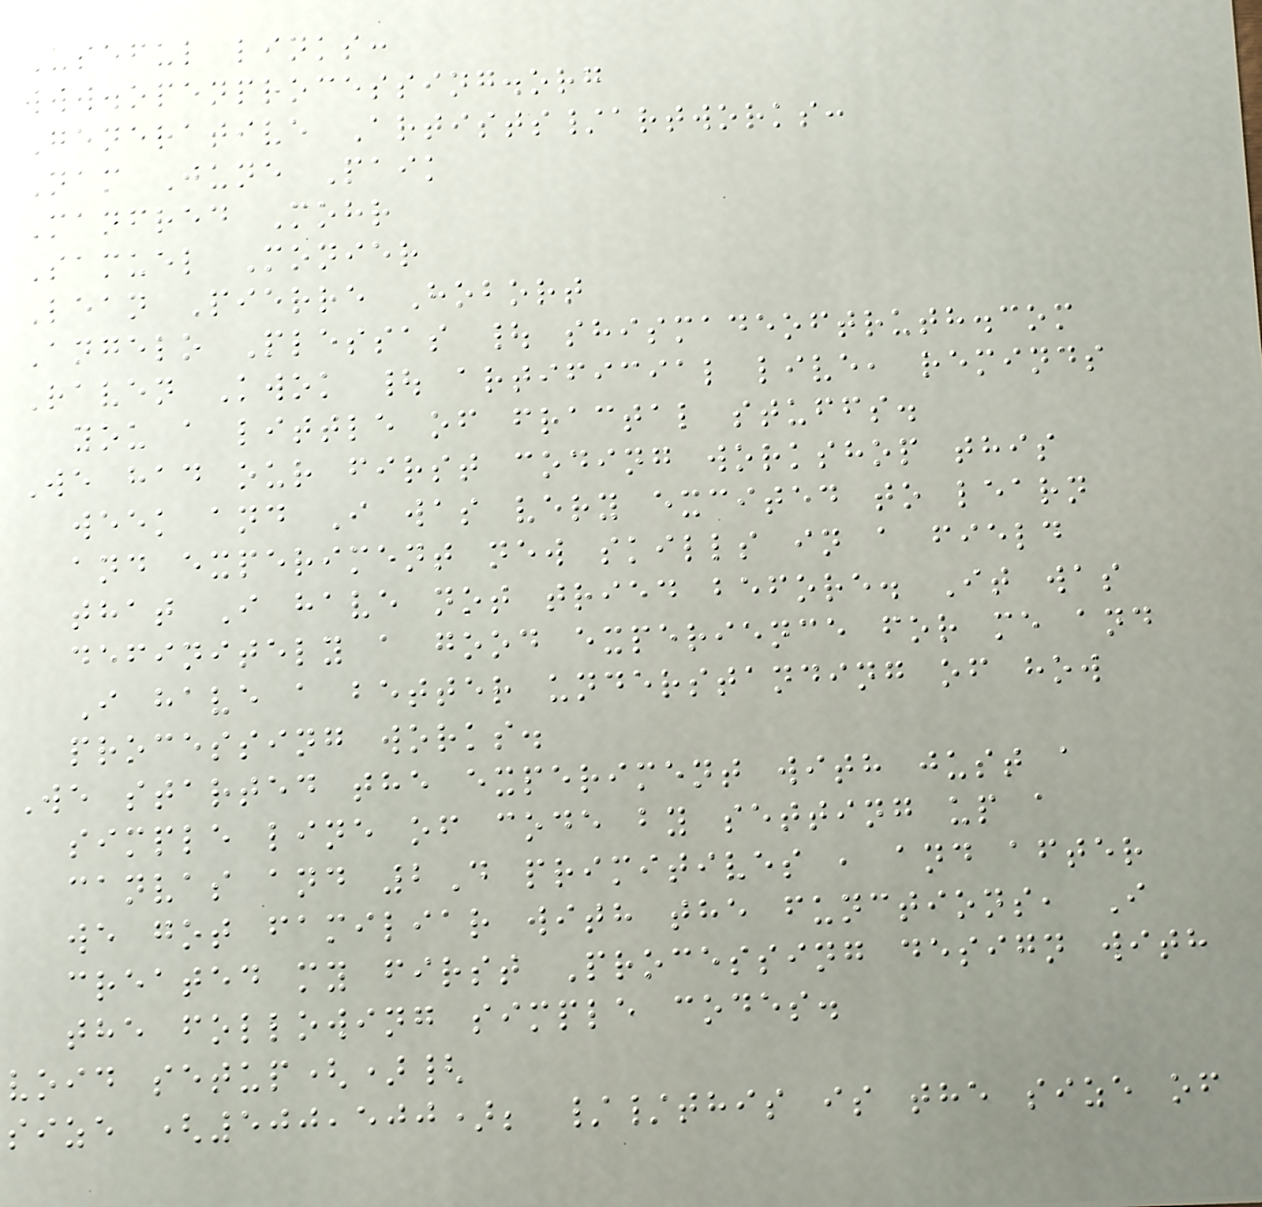Useful links:
www.openprocessing.org
Generative Artists/artworks:
Nam June Paik
Manfred Mohr
Samuel Monier
Lean Pierre Hobort
Angelo Plessas | shismadeoftruth.com
Raven Kwok | artificial live, reminds
you a little of fractal stuffs.
We had our first coding workshop this
week and I was very excited to learn
and experiment new skills in a field
that I have not tried before. It was
definitely a good experience for me and
I have a better understanding of how
processing works.
We started the experiment with just a
simple line of code by setting up a
canvas and 2D primitives , and after
we got familiar with the functions, I
created my first Processing design with
the following simple codes.
void setup(){
size (500,500); //this is the size of
